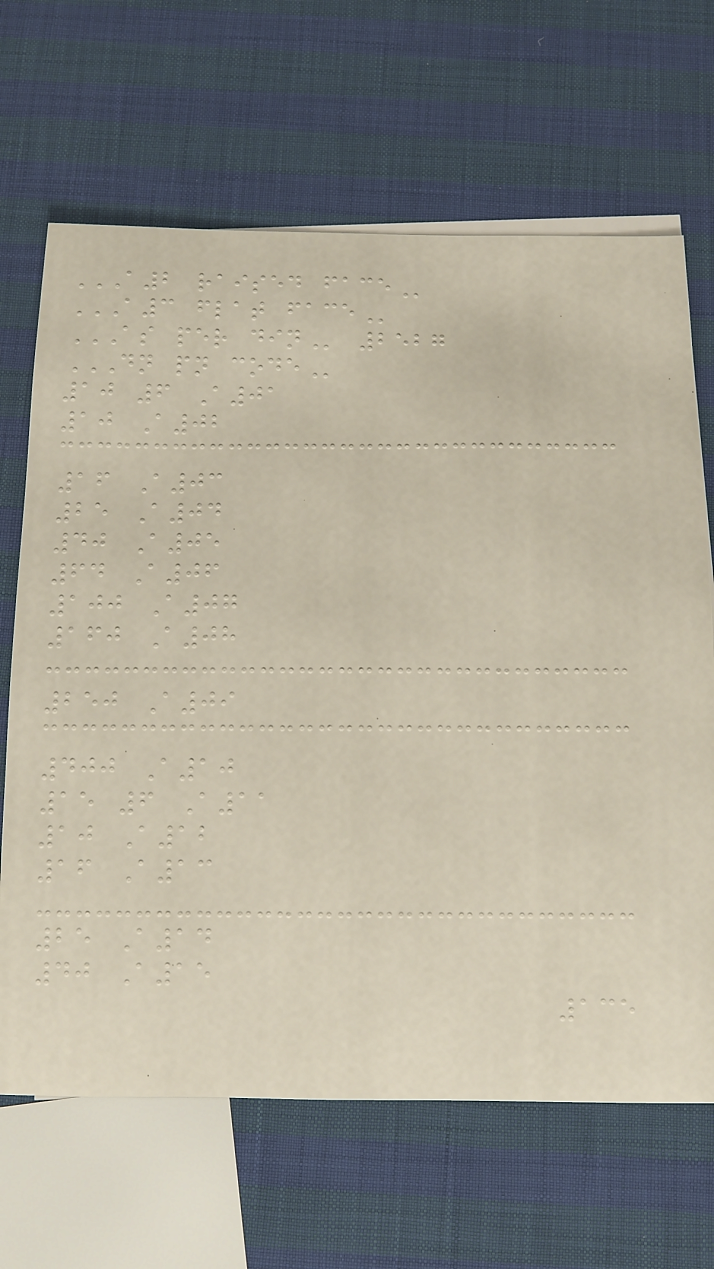A2 RAISED FACE
A3 FLAT FACE
AS PER DIN 2527
DN PN CODE
10 6 A01
10 A02
16 A03
25 A04
40 A05
64 A06
100 A07
160 A08
250 A09
400 A10
15 6 A11
10 A12
16 A13
25 A14
40 A15
135
